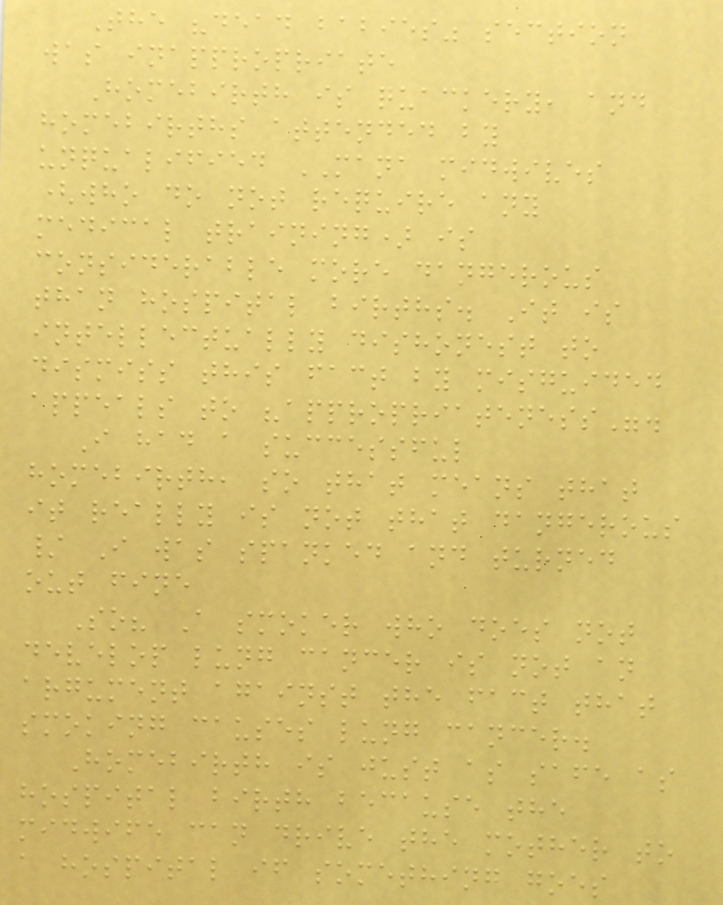The "dead babies" section
was inappropriate
Homebirth is quackery, and
homebirths attended by
unqualified MANA midwives
(who do not require any
medical training) is
considerable more dangerous
than hospital births. It is
intellectually dishonest to
dismiss this fact by misguided
appeals to "appropriateness".
I had a successful
homebirth, so that means that
it really is not that dangerous
/ I was spanked and turned
out fine
So? A smoker who does not
develop lung cancer is not an
argument against the fact that
smoking causes lung cancer.
Homebirth is just as safe as
hospital birth because the
midwife can drive the mother to
a hospital if something goes
